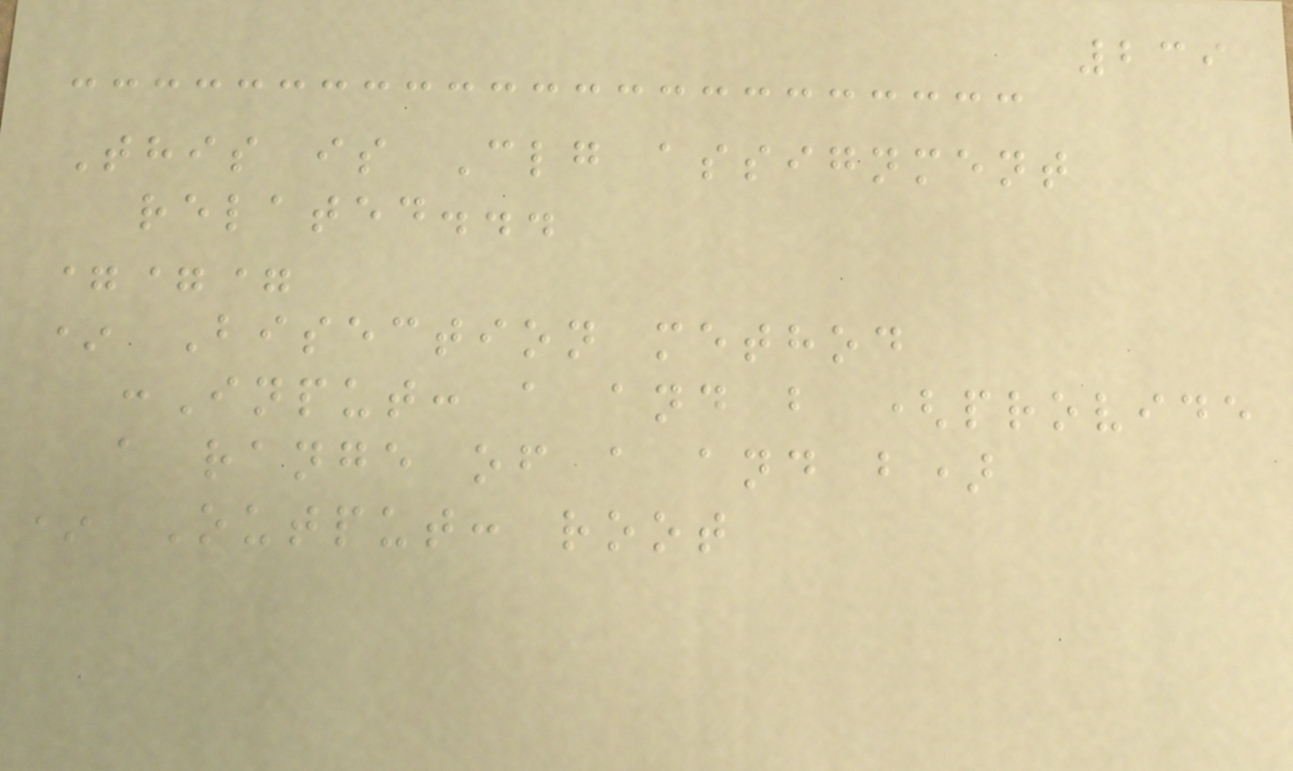239
This is Clg assignment
related...
===
* Bisection method
:Input: a and b (provide
a range of a and b)
* Output: root
